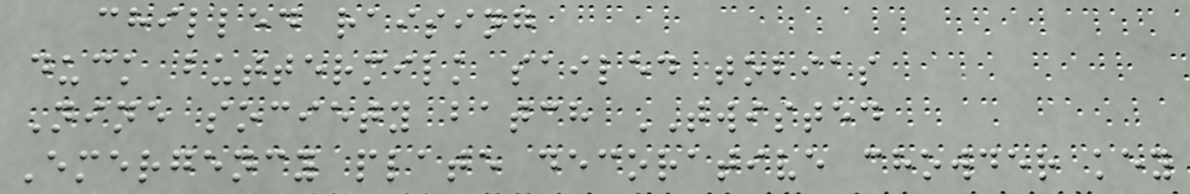chilled raising
duck buttermilk sailed tobias
Nine society batch TWISTED
Emergency plate decorative chowder key
